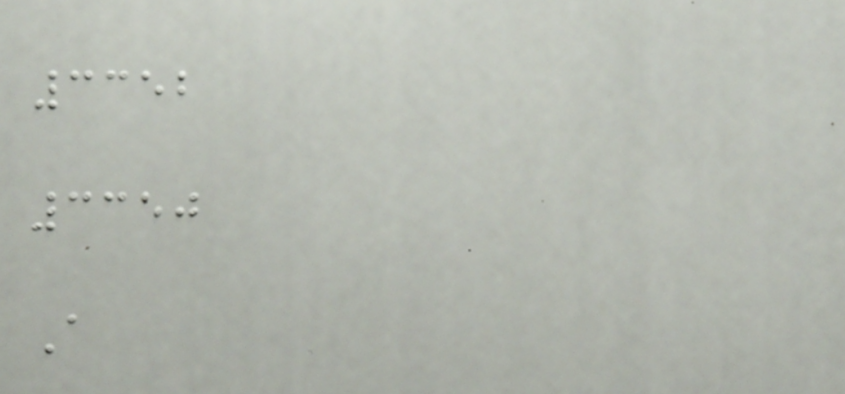3352
3350
A
